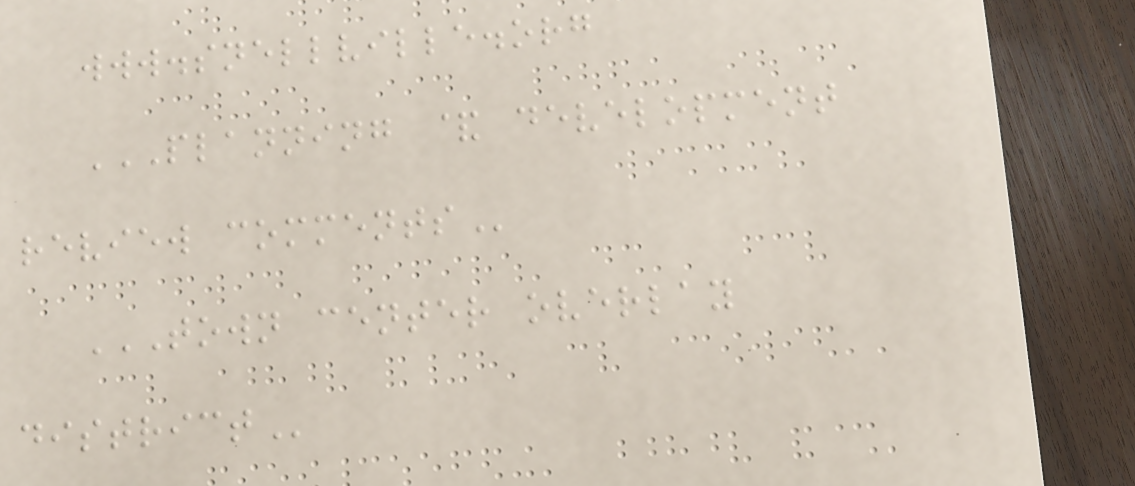www.snellville.org
PLANNING & DEVELOPMENT
REVIEW COMMENTS
TOWN CENTER OVERLAY
DISTRICT
